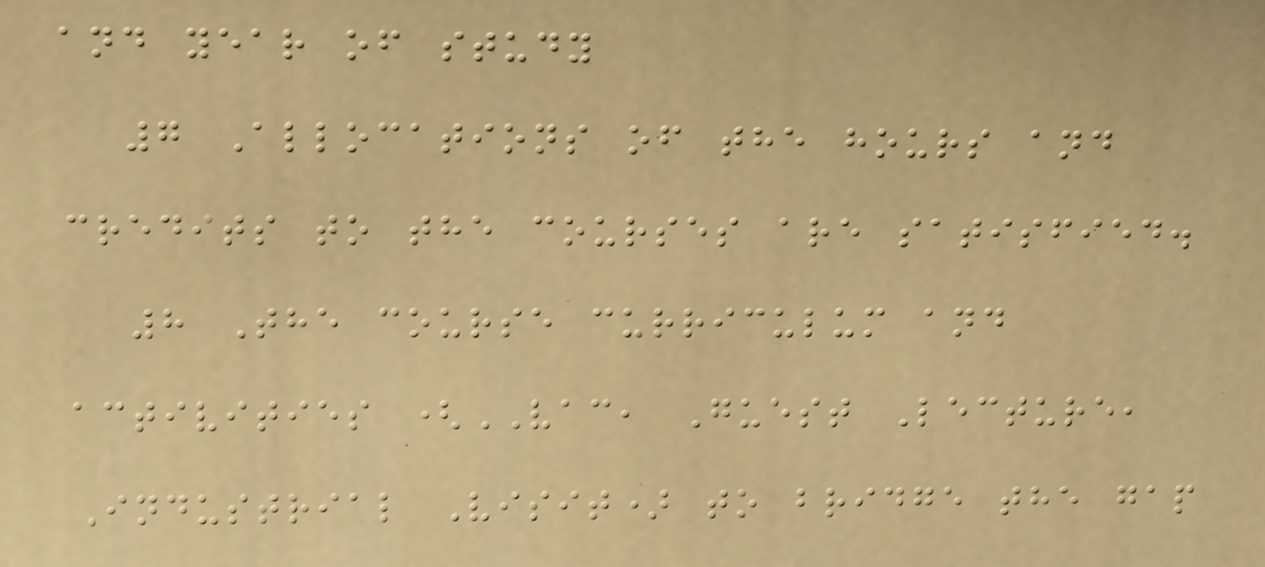and year of study
7 Allocations of the hours and
credits to the courses are satisfied.
8 The course curriculum and
activities (VAC, Guest Lecture,
Industrial Visit) to bridge the gap
